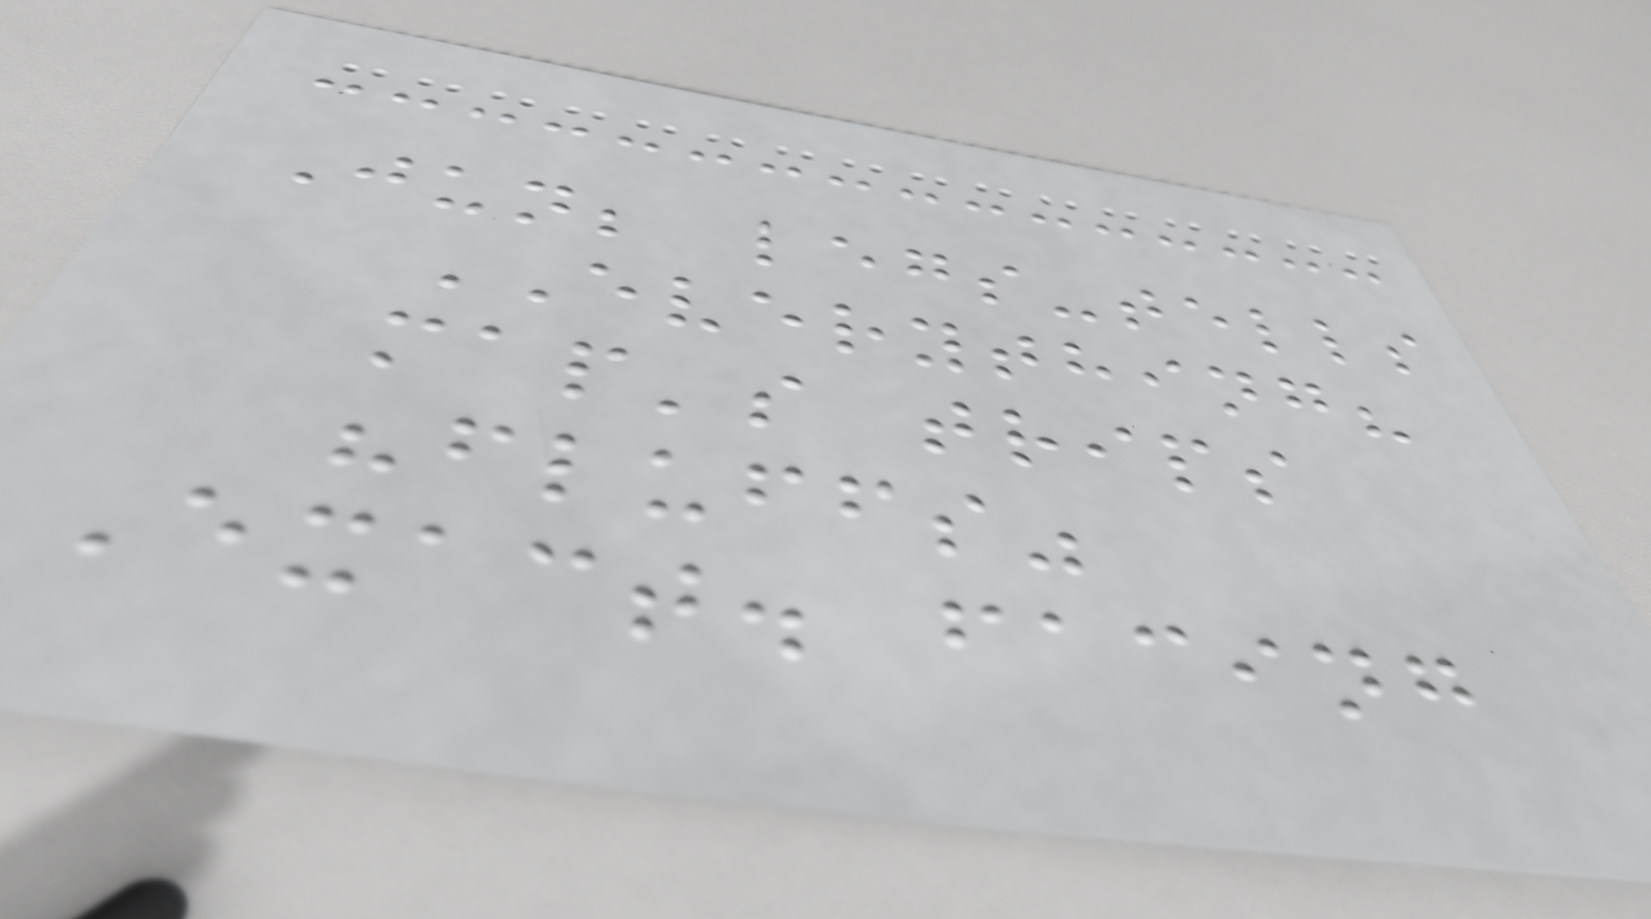Jun; legs-tells
EVERYTHING?
map's trips
"fluffs"
Exact. facing
